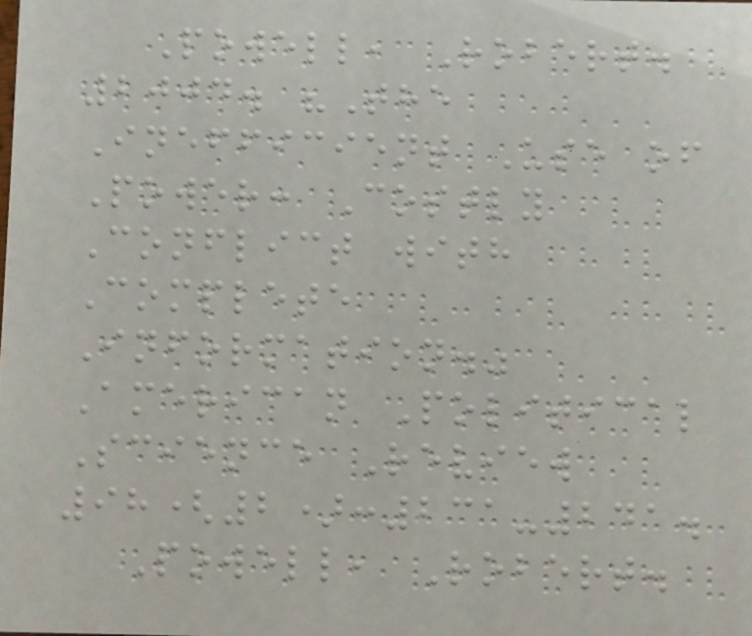Powell, Robert.
2004. "The
Inefficient Use of
Power: Costly
Conflict with
Complete
Information."
American Political
Science Review
98(2):231-241.
Powell, Robert.
